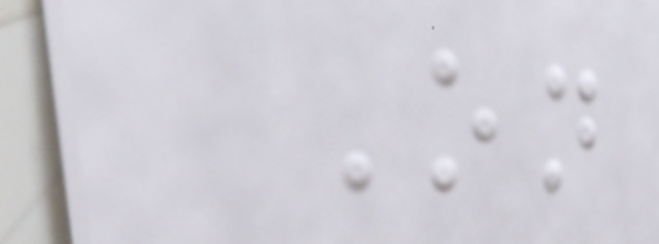On
